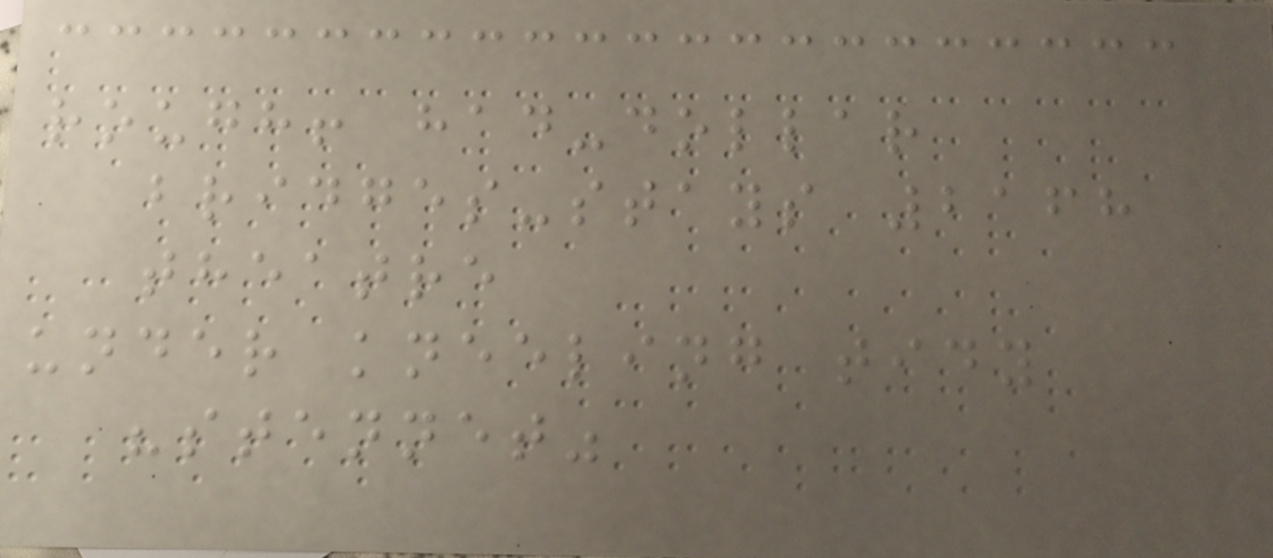rough! had-dollar
bridges-stays 2168
theatre
under kneeling tidy
"stennet"
